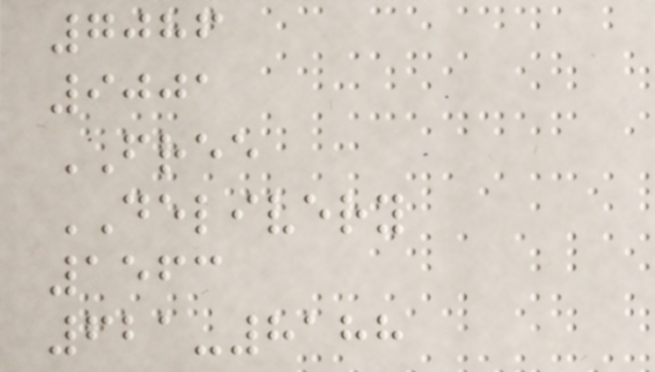7086
9001
FREE
DELIVERY
1563
621-8188
